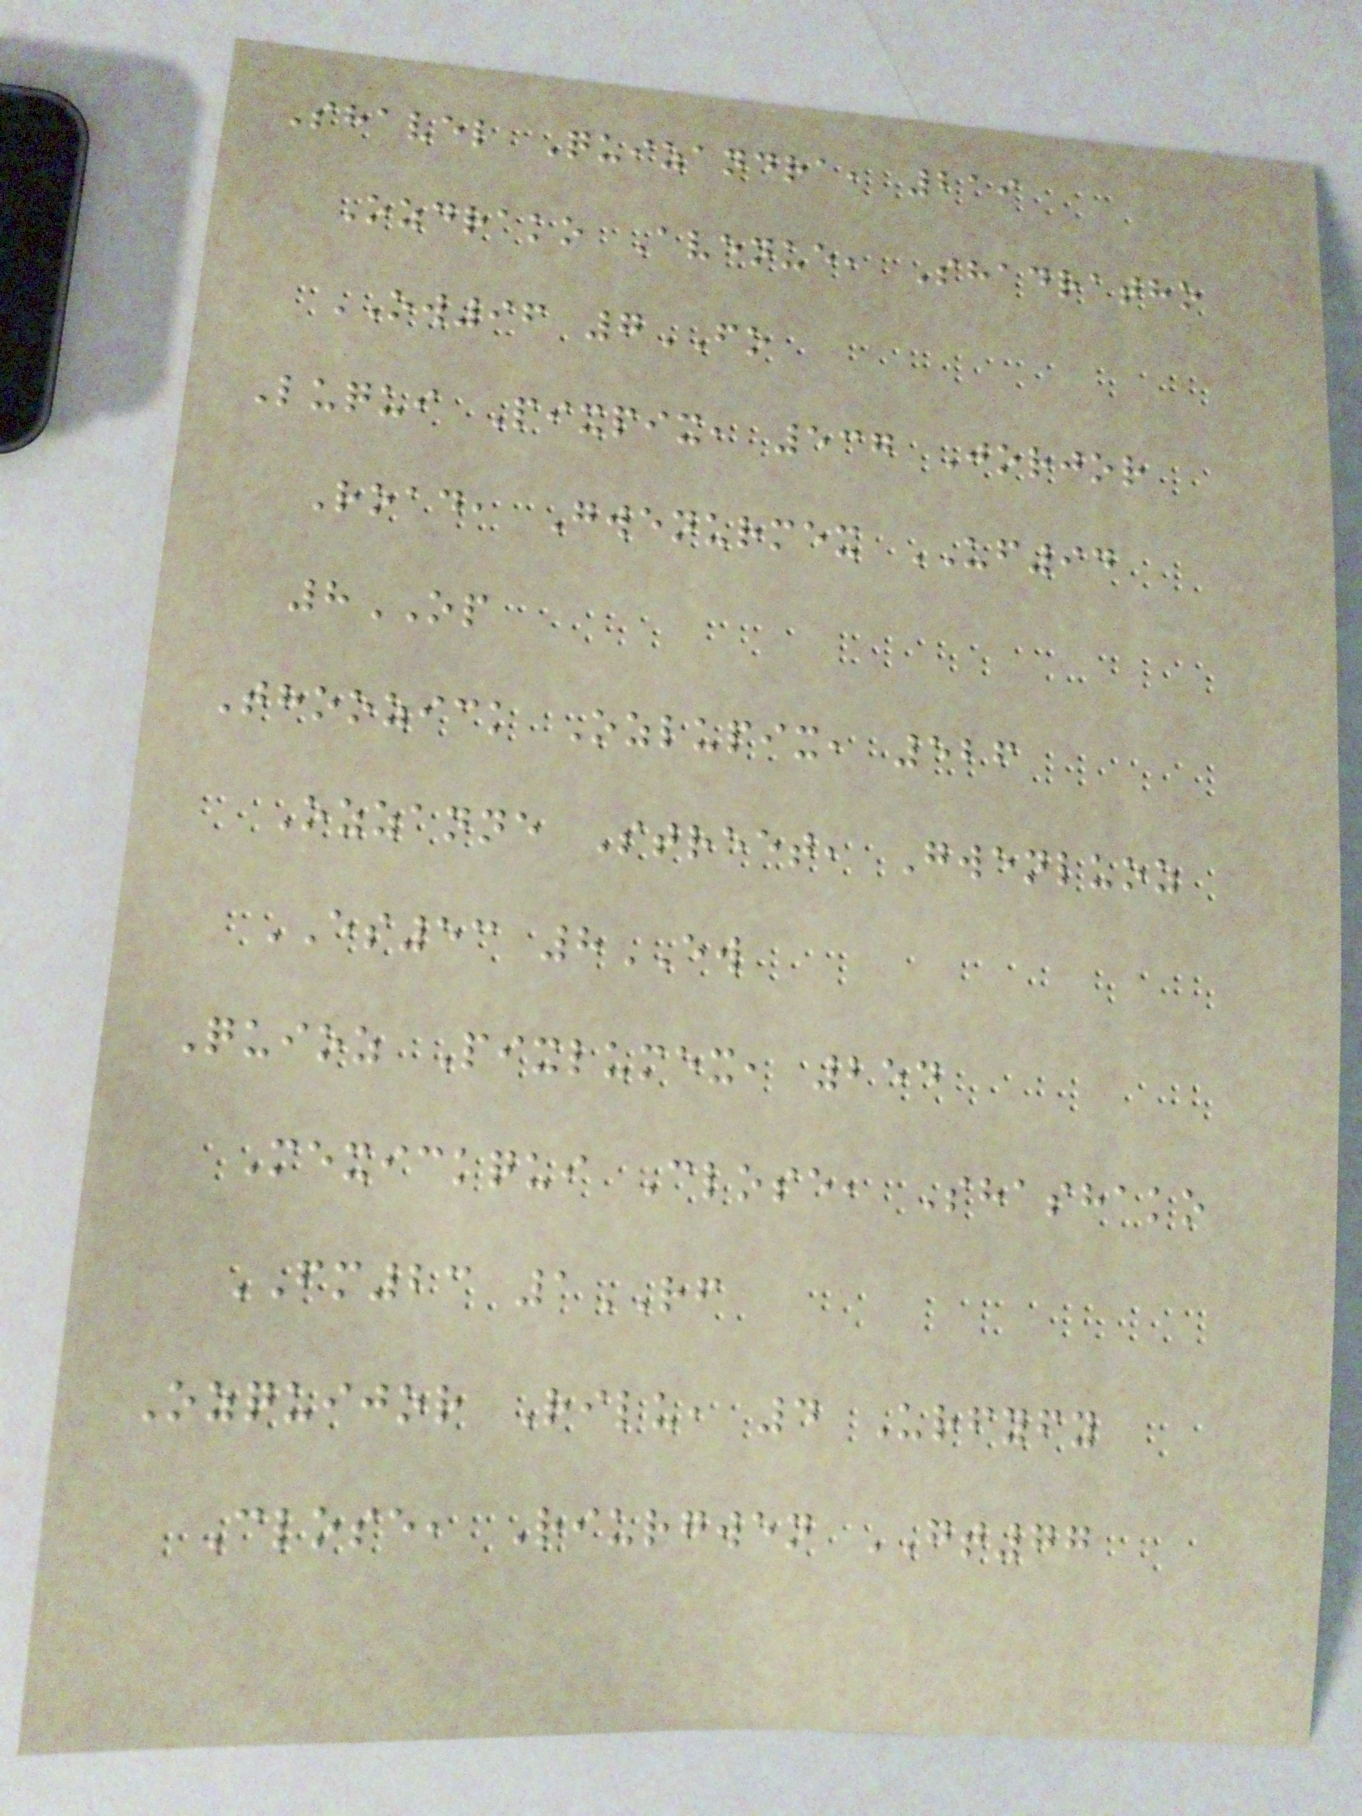Shavel Quizandra, 219
Ozdrako Avenue, Shadratho
OW96 7FO
Luqui Pixpix, 537 Jorjor
Road, Gwenurmex UF94
8OP
Thoozick Ozlupix, 526
Ozzanne Street, Gwenluoz
ES53 8EW
Quioz Pixlumex, 254
Mexickqui Close, Shashako
FM23 1RF
Ozquijor Rilu, 4 Urfyfy
Close, Riurgwen GT77
